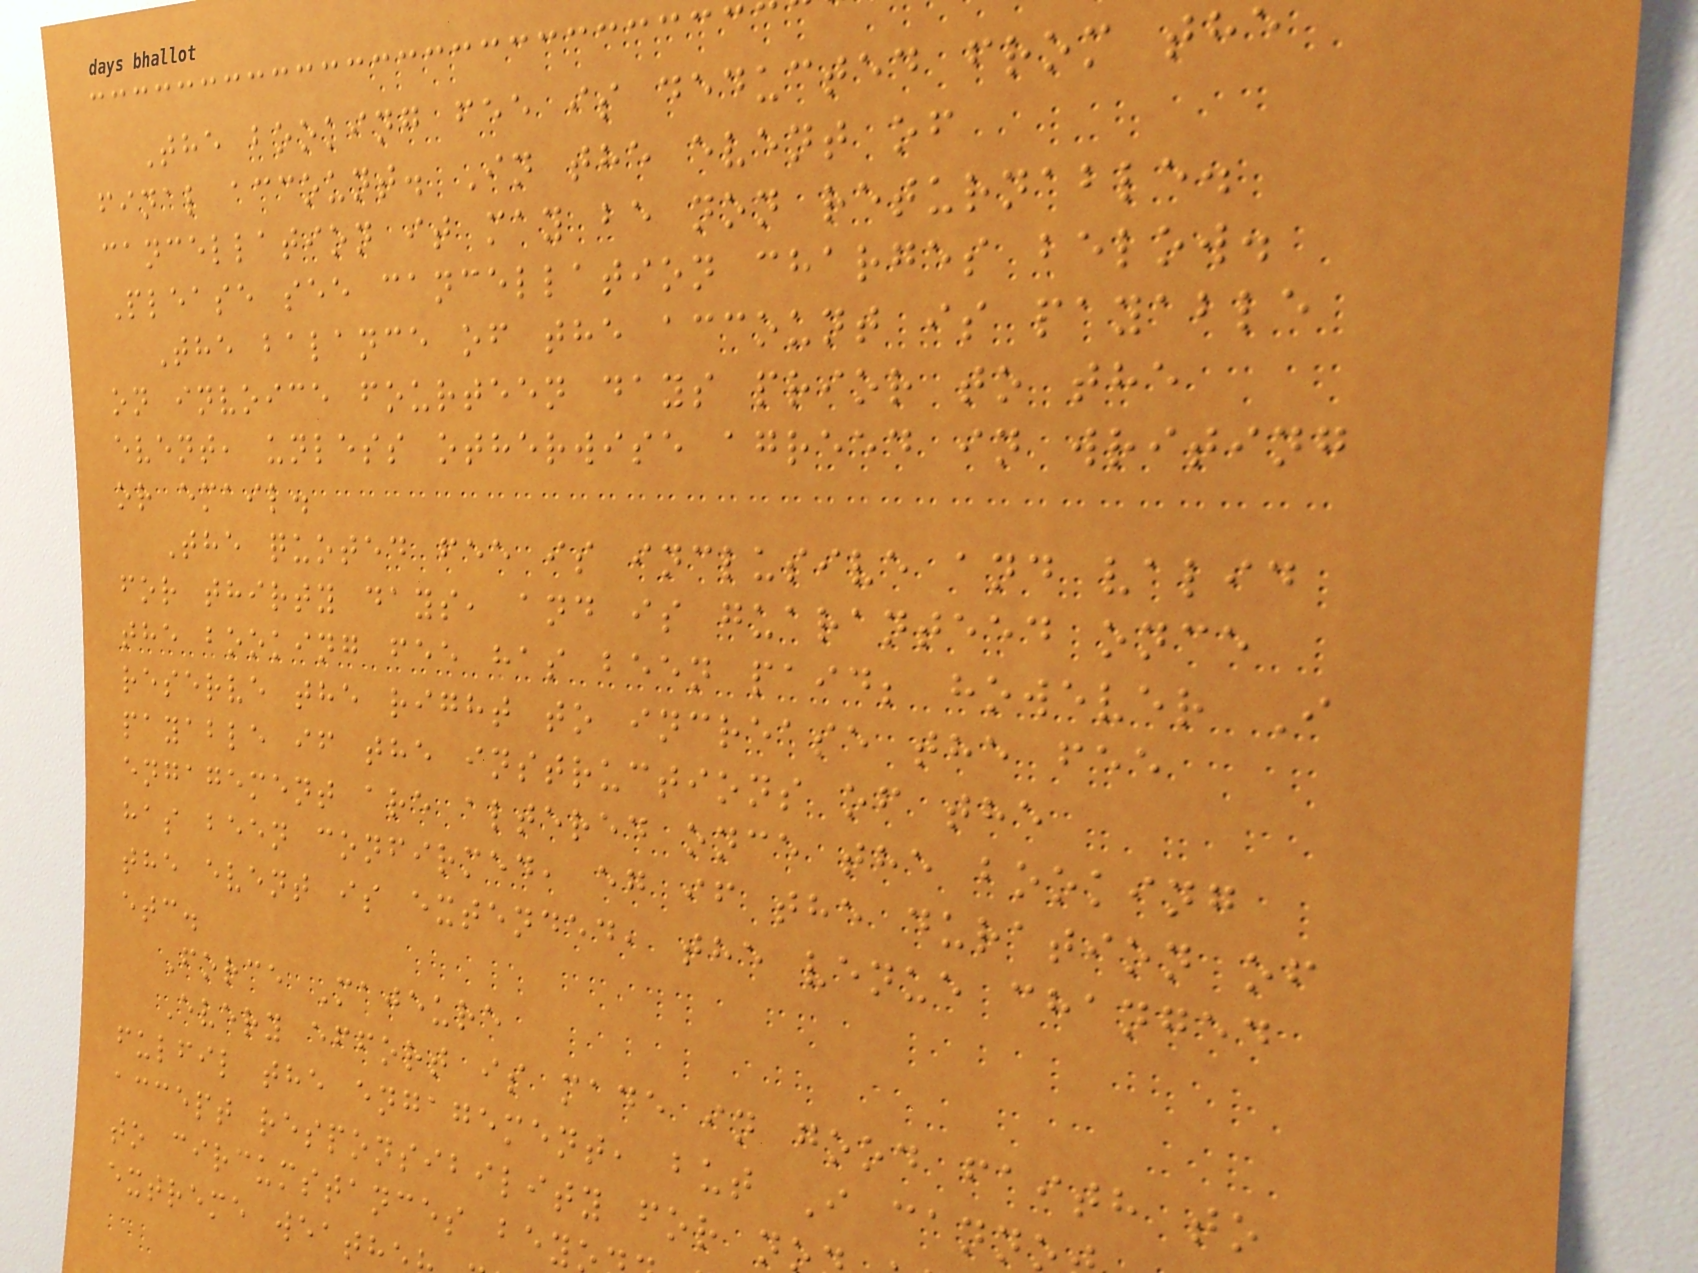The booking fee is deducted from the
final account. In the event of
cancellation it may be non returnable.
Please see cancellation charges below.
The balance of the account is payable
on invoice fourteen days prior to the
event, unless otherwise agreed in writing
or email.
The quoted fee is inclusive and valid
for thirty days, and is guaranteed once
the booking fee has been paid; however I
reserve the right to increase the fee
payable if the instructions of the
engagement are altered once the booking
has been confirmed, eg if the duration of
the event is extended, the venue changed
etc.
Force Majeure
Every effort is made in good faith to
fulfil the engagement, but I cann
accept responsibility for n
to circumstances bey
extreme weath
